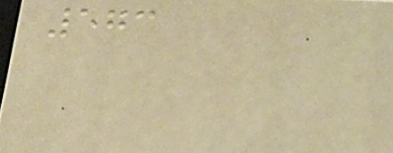573
